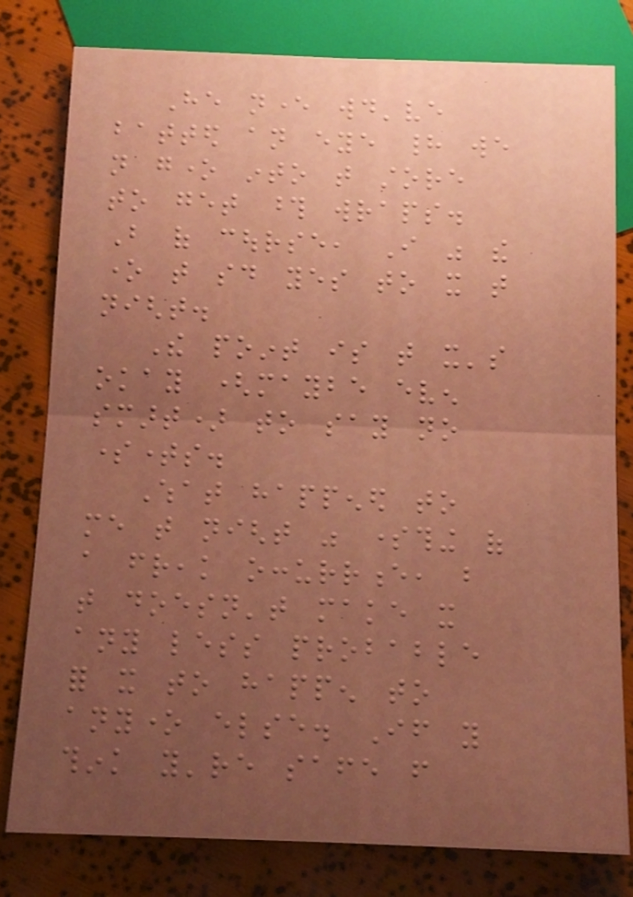He never would've
batted an eye had we
not gone into that store
to get those wraps.
But of course, I was the
one that said yes to it that
night.
The point is that it's
okay (maybe even
smart) to say no
sometimes.
What happened to
me that night was something of
a freak occurrence, but
that doesn't make it
any less probable
for it to happen to
anyone else. If you
think you're safe from
